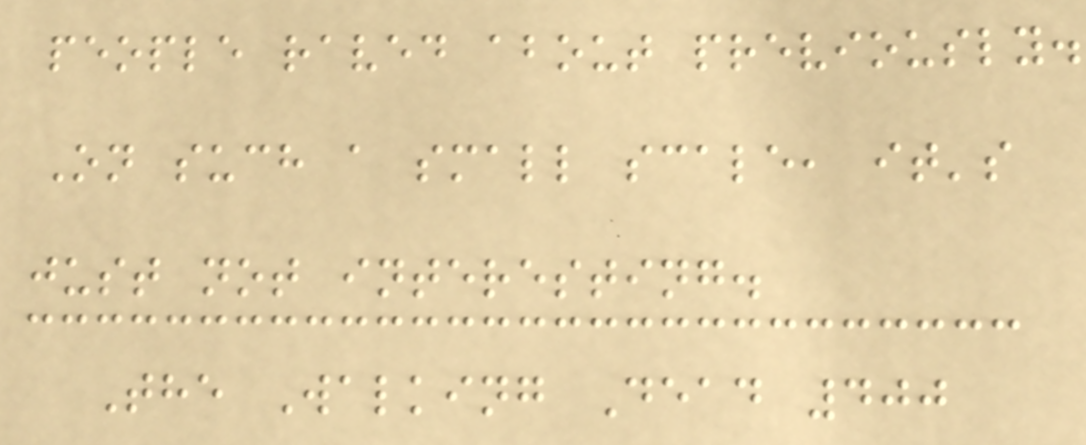people raved about previously.
On such a small scale, it's
just not interesting.
The Walking Dead 400
